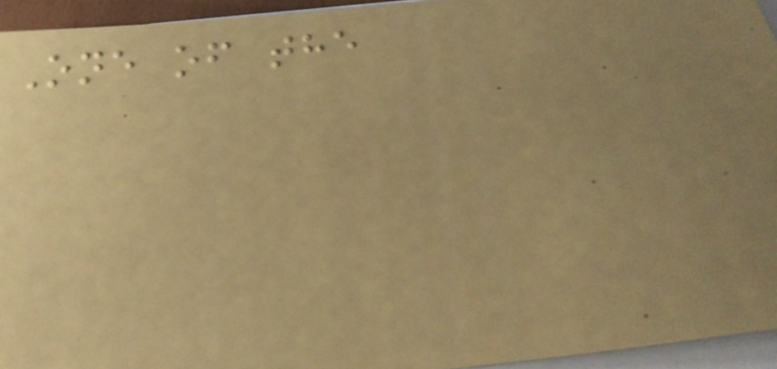One of the
